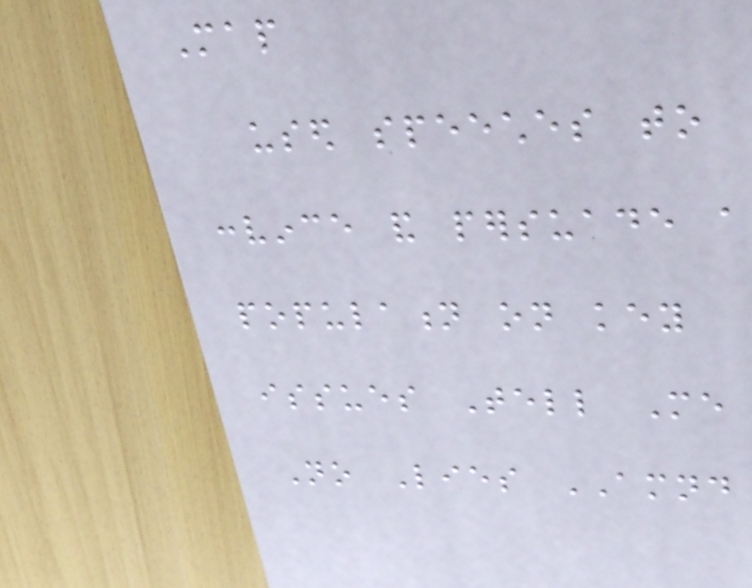Map
used speeches to
convince and persuade a
population on key
issues Tell Me
No Lies AMND
